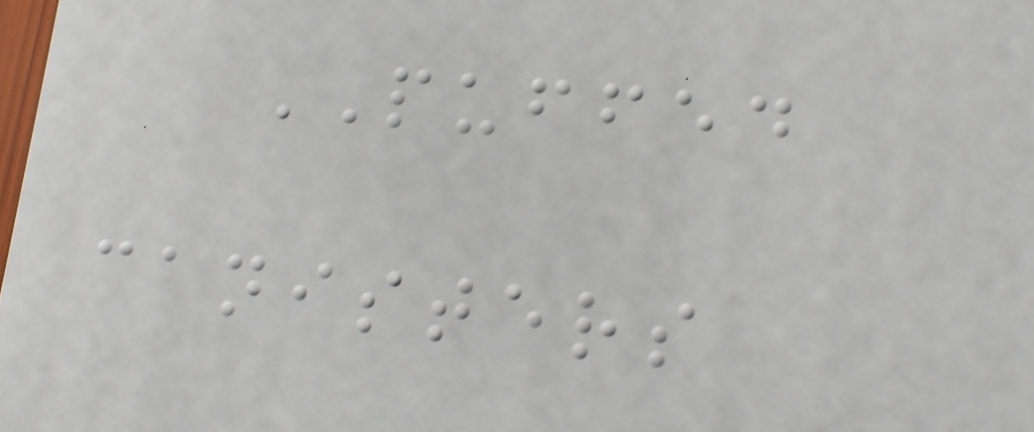PUFFED
canisters
